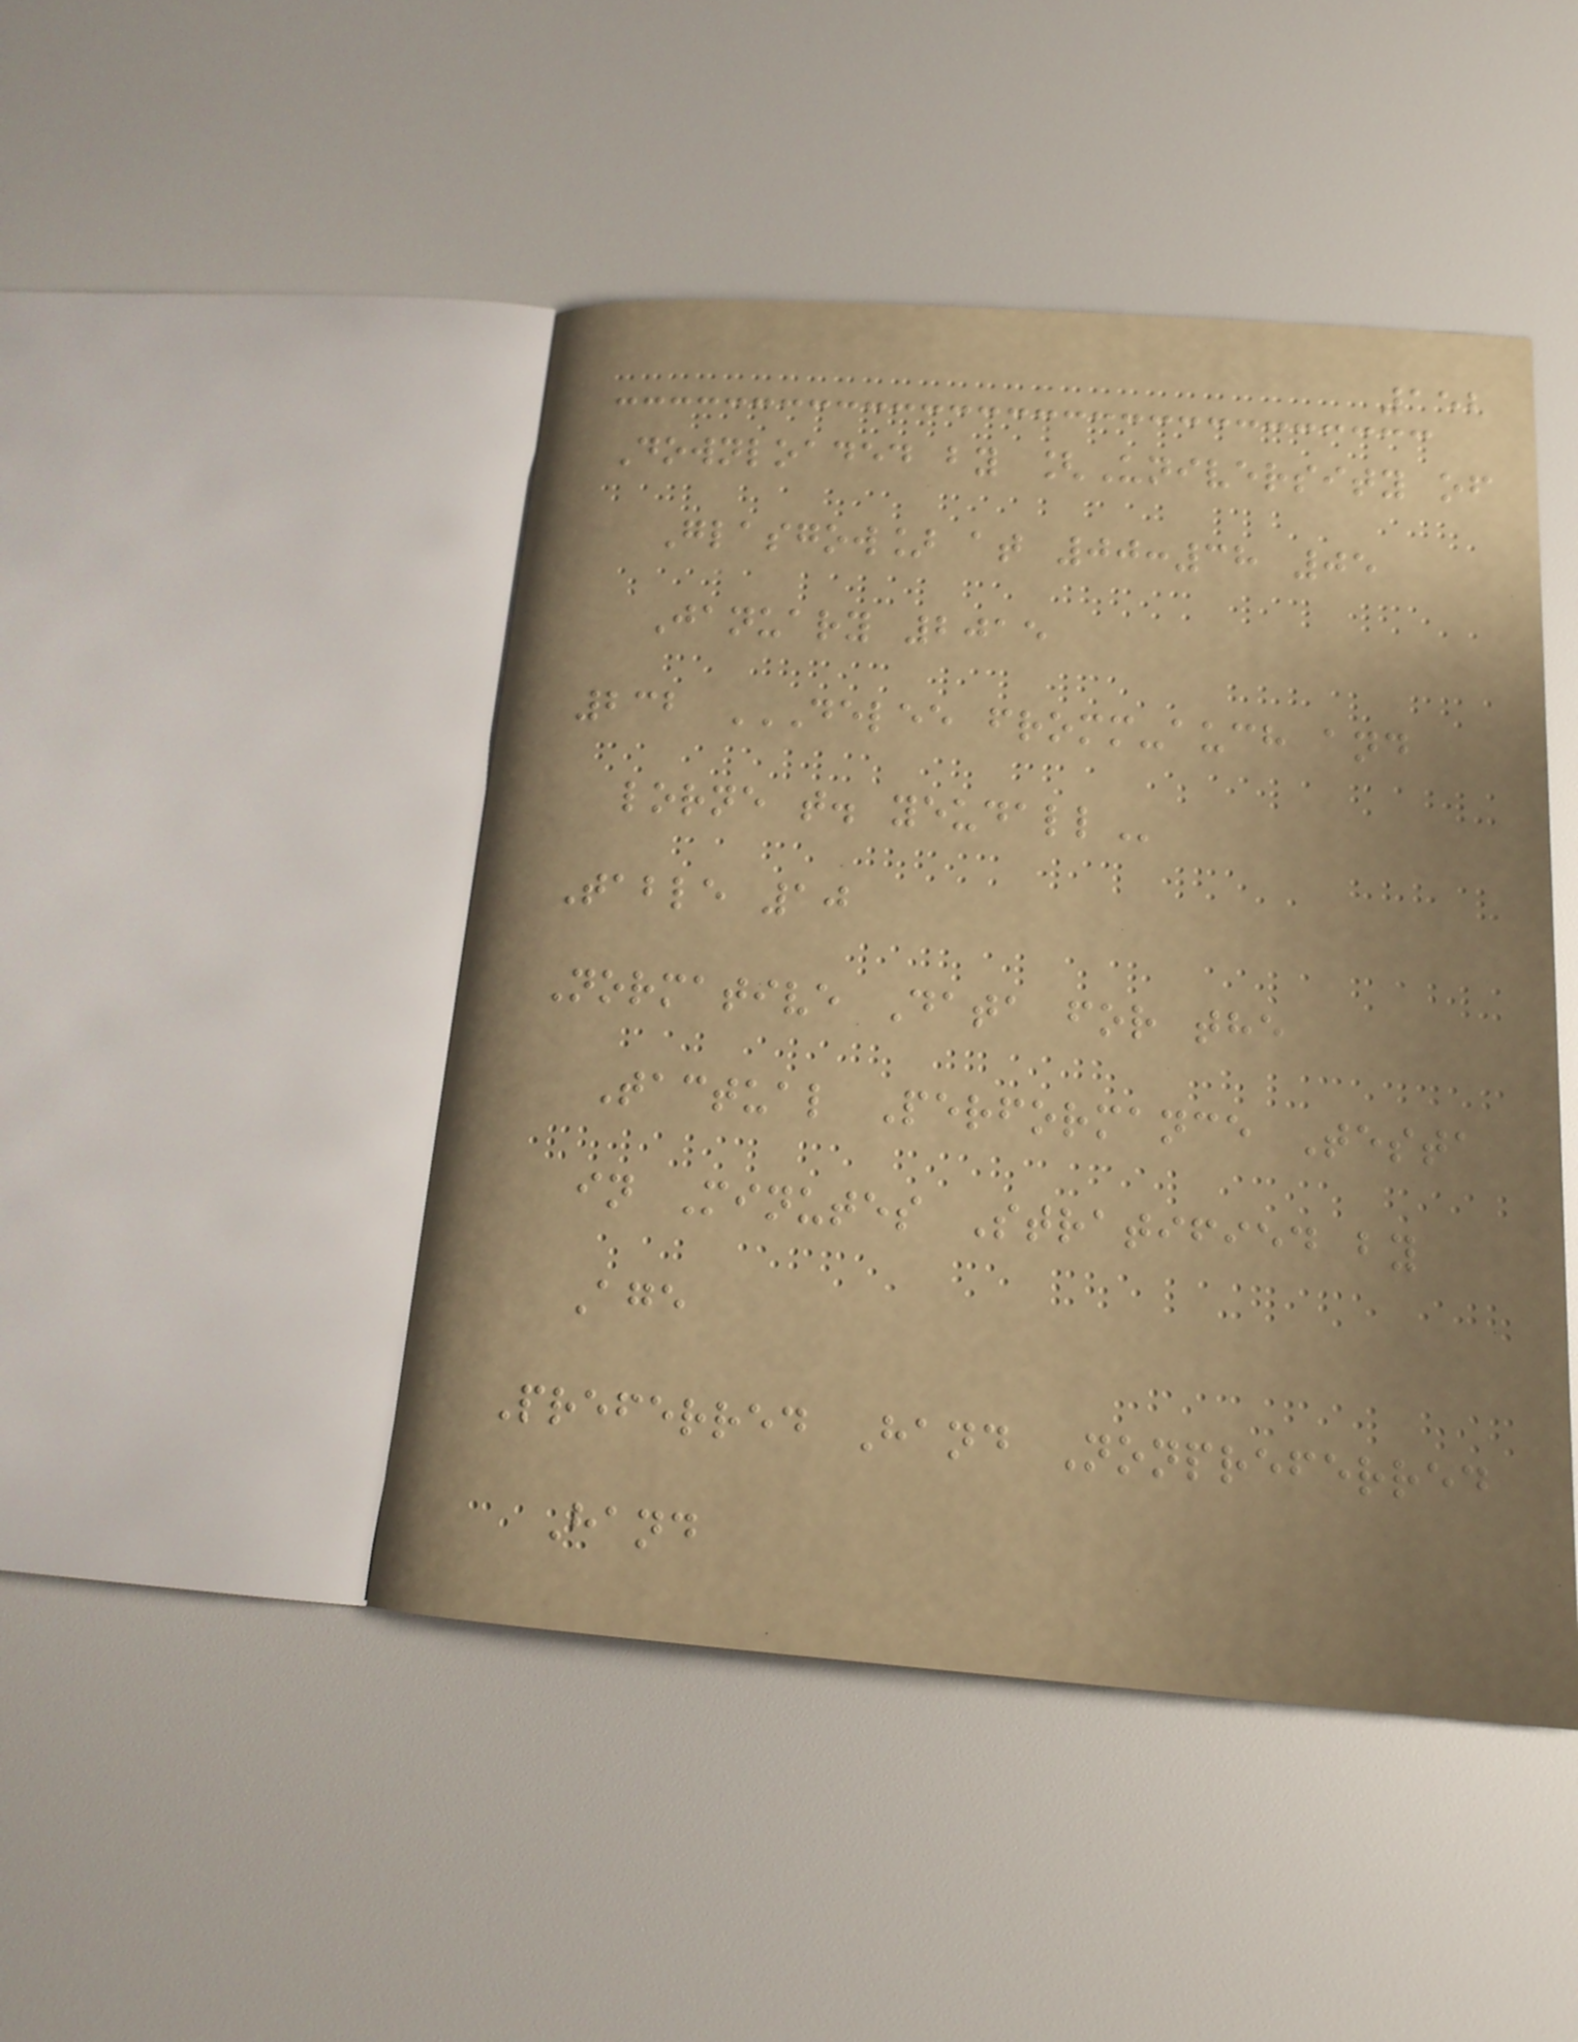152
Downloaded by [University of
Glasgow] at 00:38 05
January 2015
232 DELEE FROMM-AUCH AND
LORNE T. YEUDALL
Table 10
Normative Data for the
Tactual Performance Testa
in Minutes Stratified by
Age
Preferred Hand Nonpreferred
Hand
